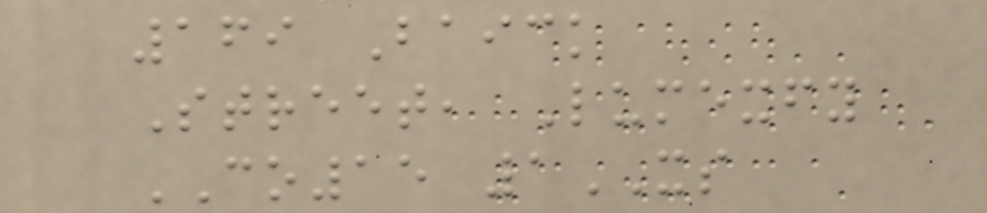169 Baick
Street, Lumexfy
CO15 1XS
